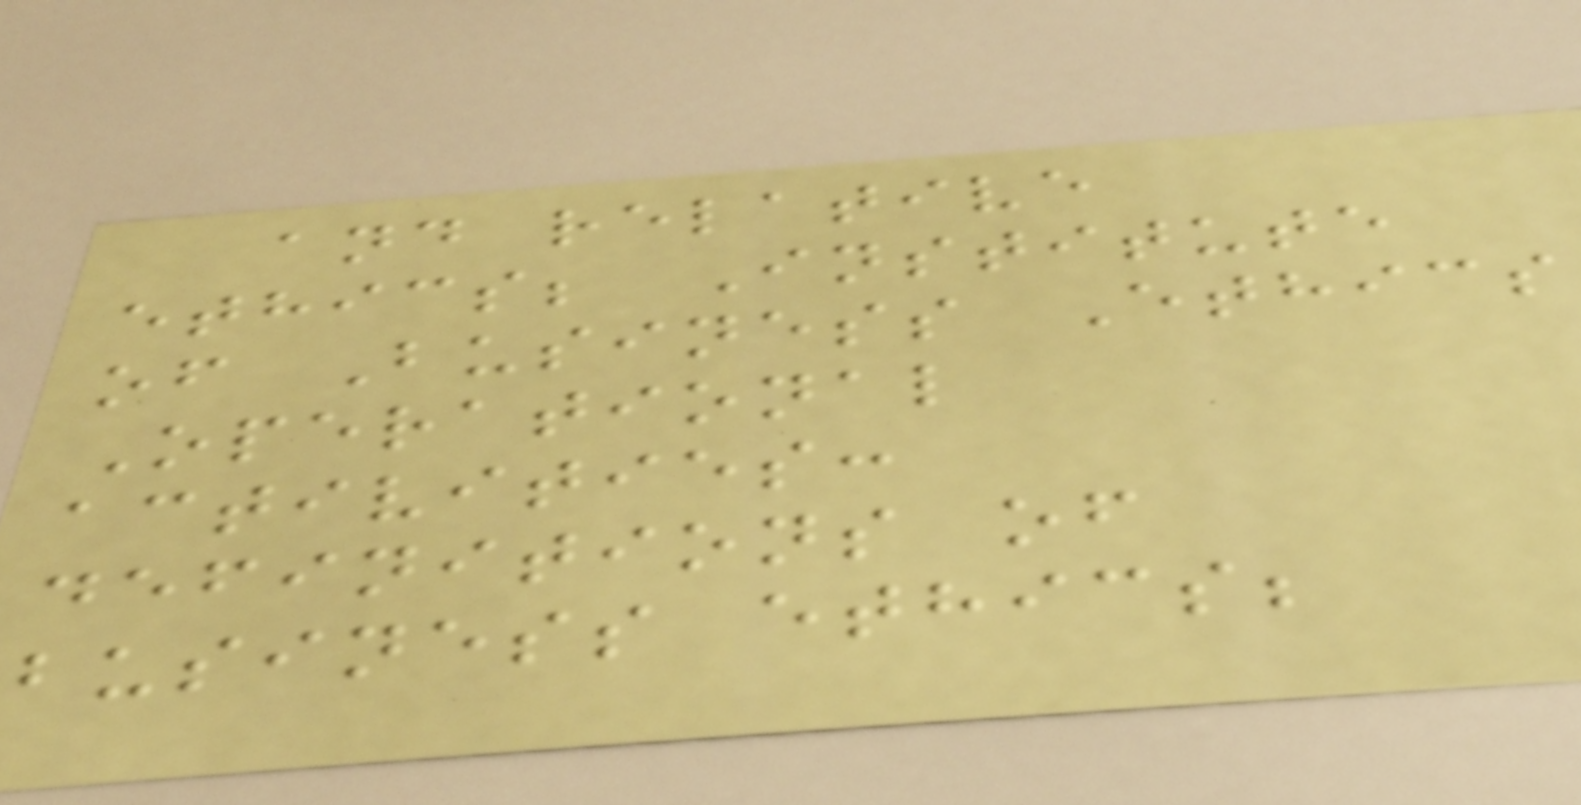and relative
ethics; Institute
of Business Ethics
Operational
activities:
definitions of
business ethics;
